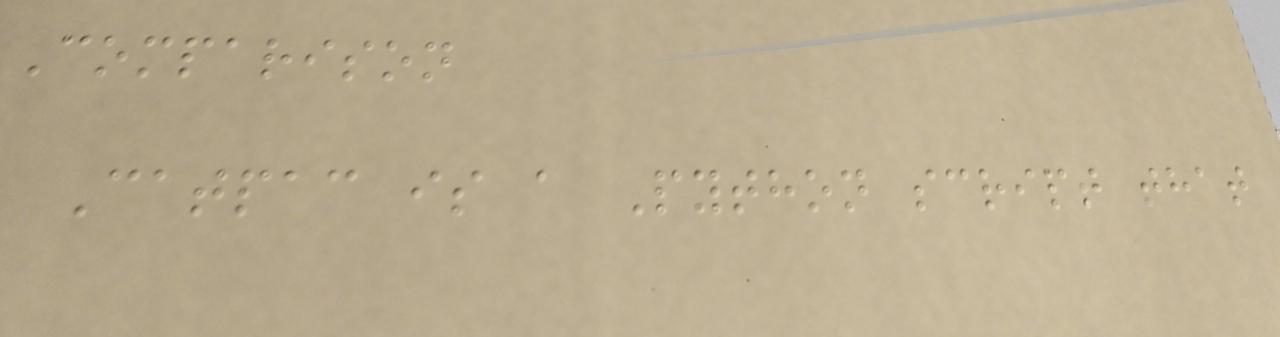Comparison
Catpac is a Python script that
